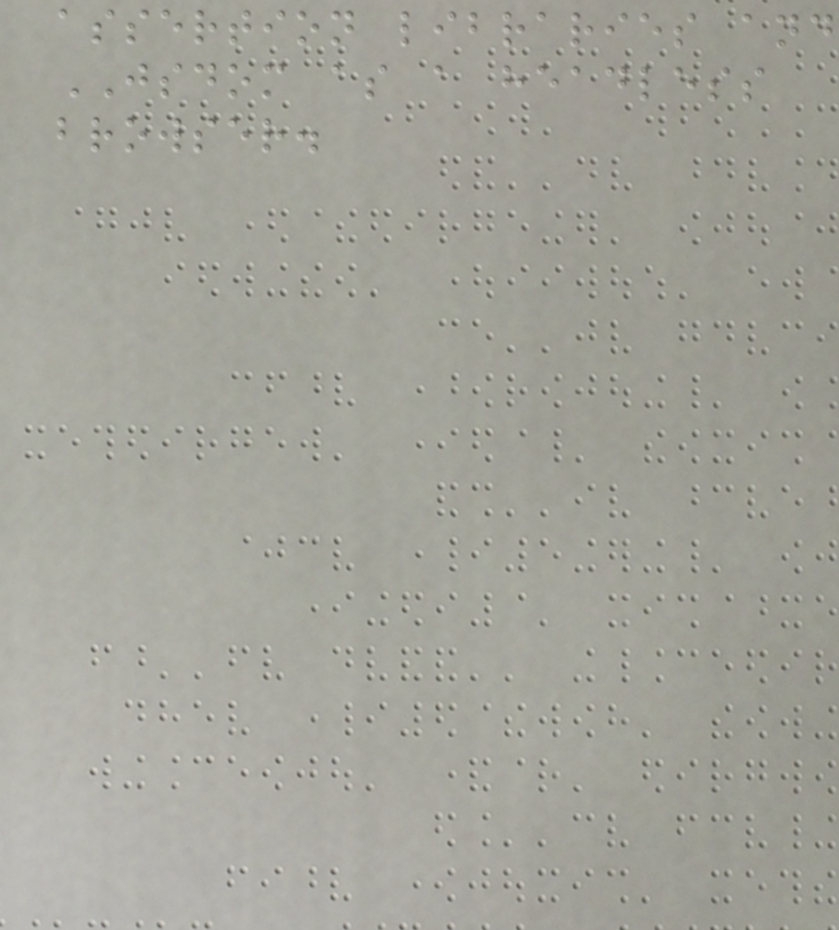assertion libraries and
JSDOM as a headless
browser.
